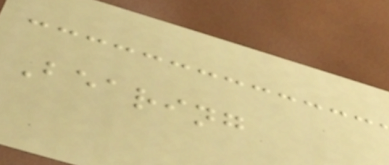Bearing
